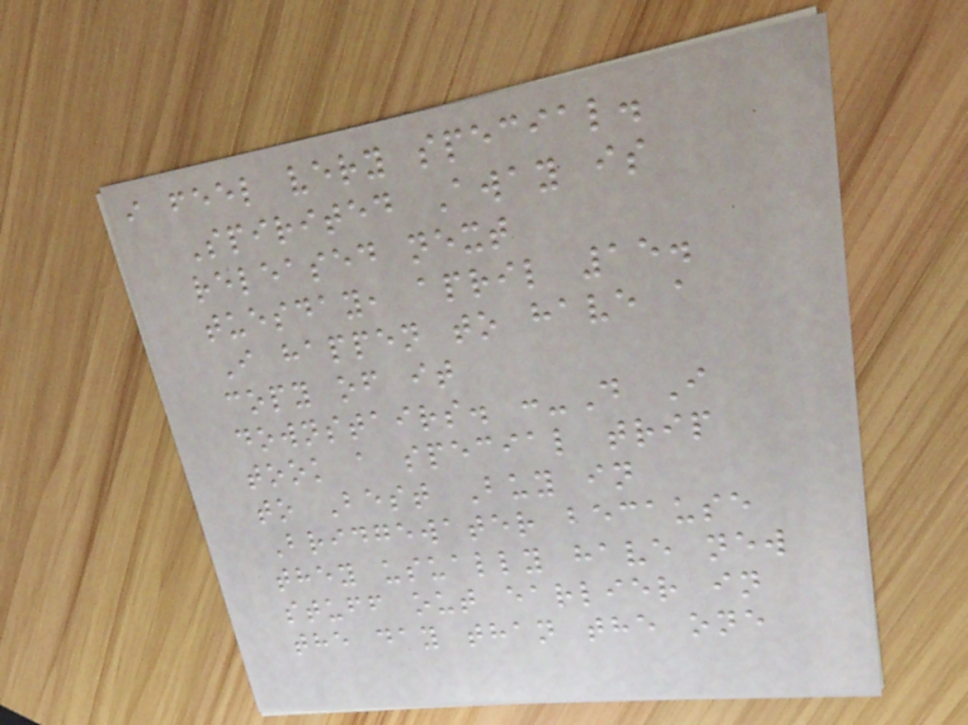i feel very special.
Spirited Away is
released next
tuesday, april 15.
I happen to have a
copy of it
downstairs. :-D I
took a special trip
to Best Buy in
Bridgewater because
they usually have new
stuff out earlier in
the day than the one
